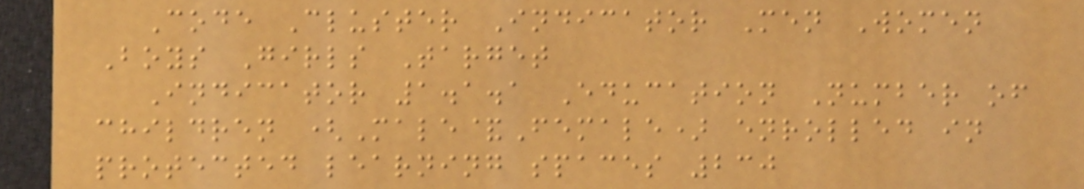Code Cluster Indicator Men Women
Boys Girls Target
Indicator 1.1.1 Education Number of
children (Male&Female) enrolled in
protected learning spaces 230
